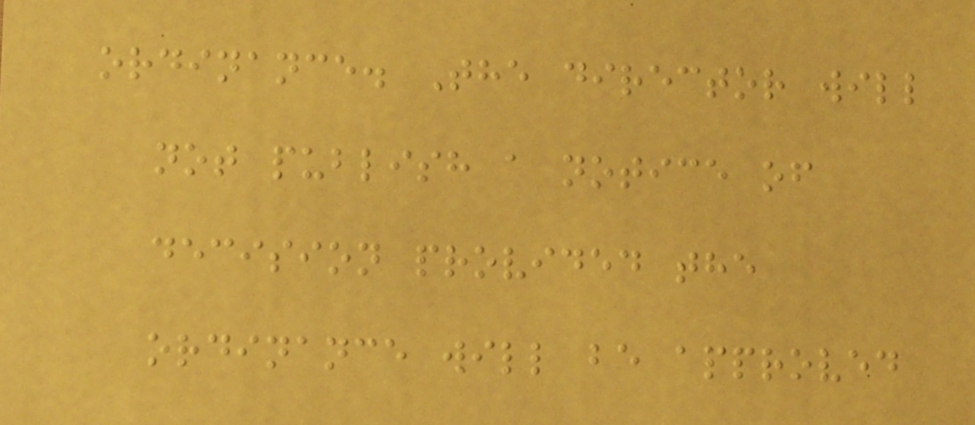ordinance. The director will
not publish a notice of
decision provided the
ordinance will be approved
